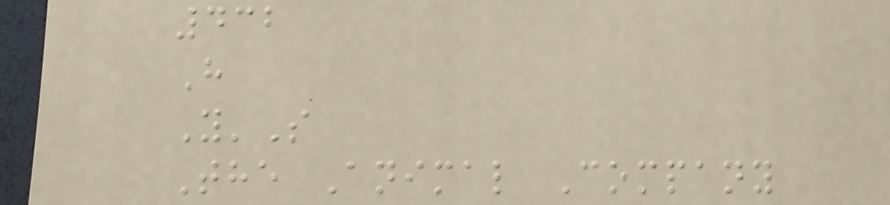432
H
Y'S
The Animal Company
